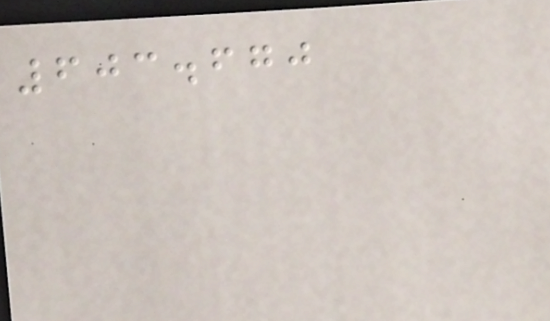603.670
